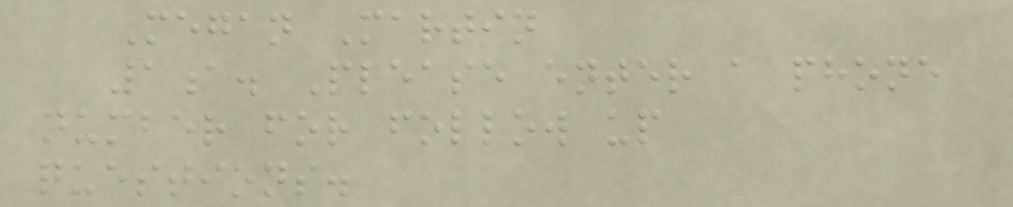Megan Martin
1a. Please enter a phone
number for follow up
questions.
